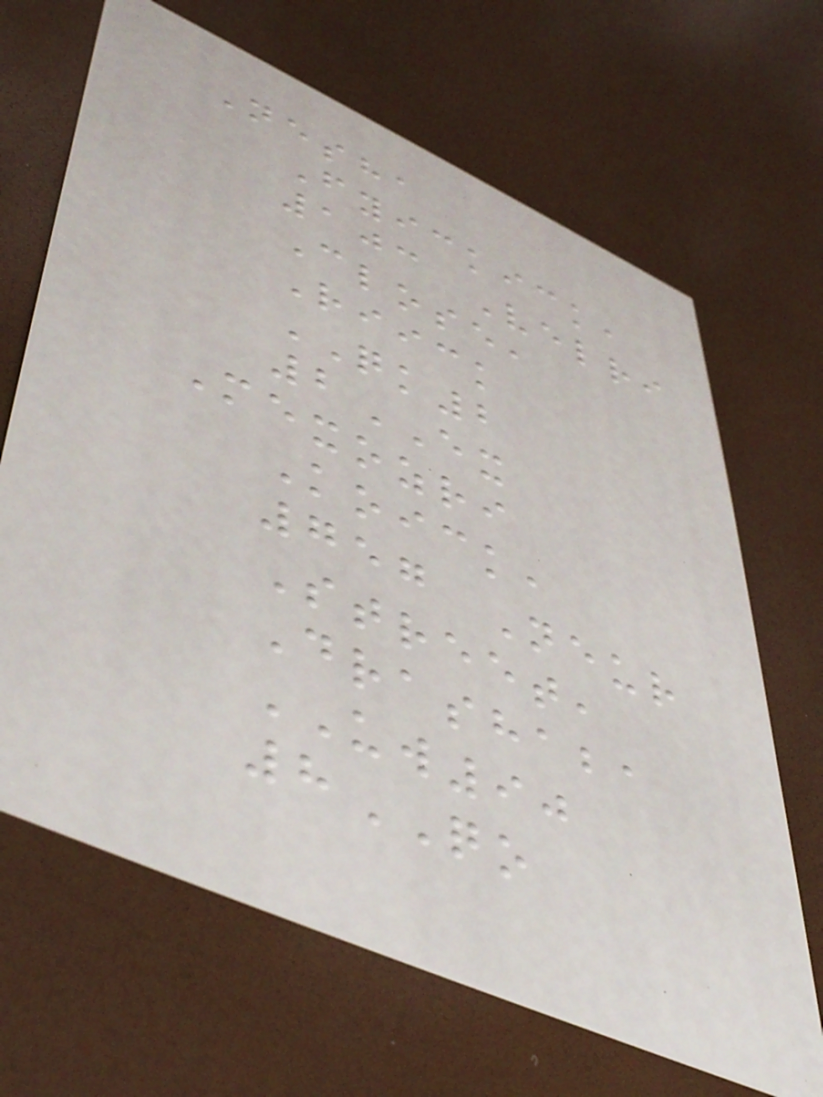Nesha
Fyickick,
103 Velri
Close,
Riick
QK2
2EX
Mexozri
Koick,
757 Neur
Street,
Drashaba
UW90
8QO
